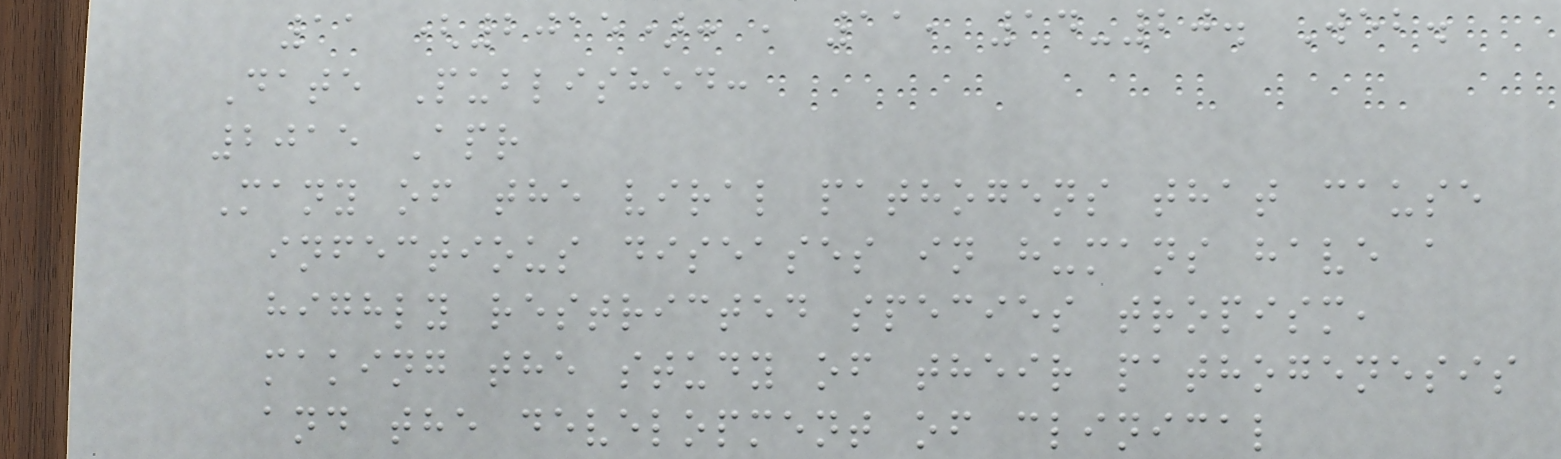11 (2015): , 11, 14-20. Web.
Date Published:
2015 Apr
Many of the viral pathogens that cause
infectious diseases in humans have a
highly restricted species tropism,
making the study of their pathogenesis
and the development of clinical
